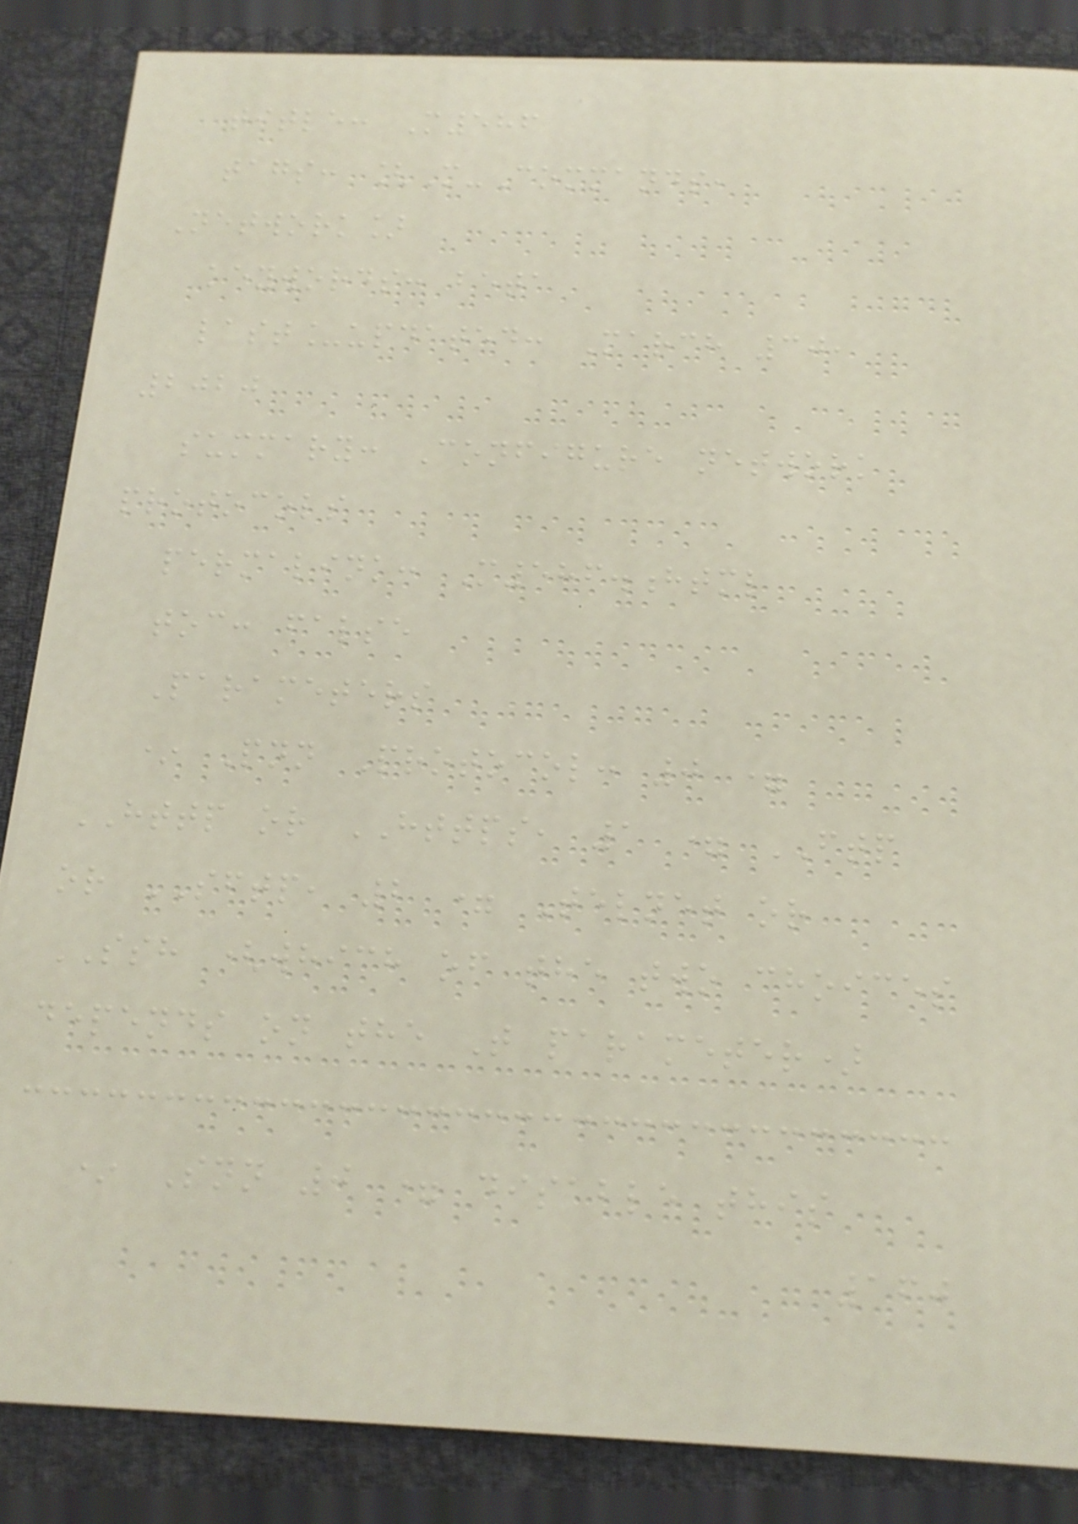title: M586
tags: [M-Commands,
Network]
keywords: beta
last_updated: March 30,
2020
summary: Configure network
protocols
permalink: M586.html
toc: false
Parameters
* Pnn Protocol: 0 =
HTTP or HTTPS, 1 = FTP
or SFTP, 2 = Telnet or
SSH (which of the two choices
depends on the T parameter)
* Snn 0 = disable this
160
